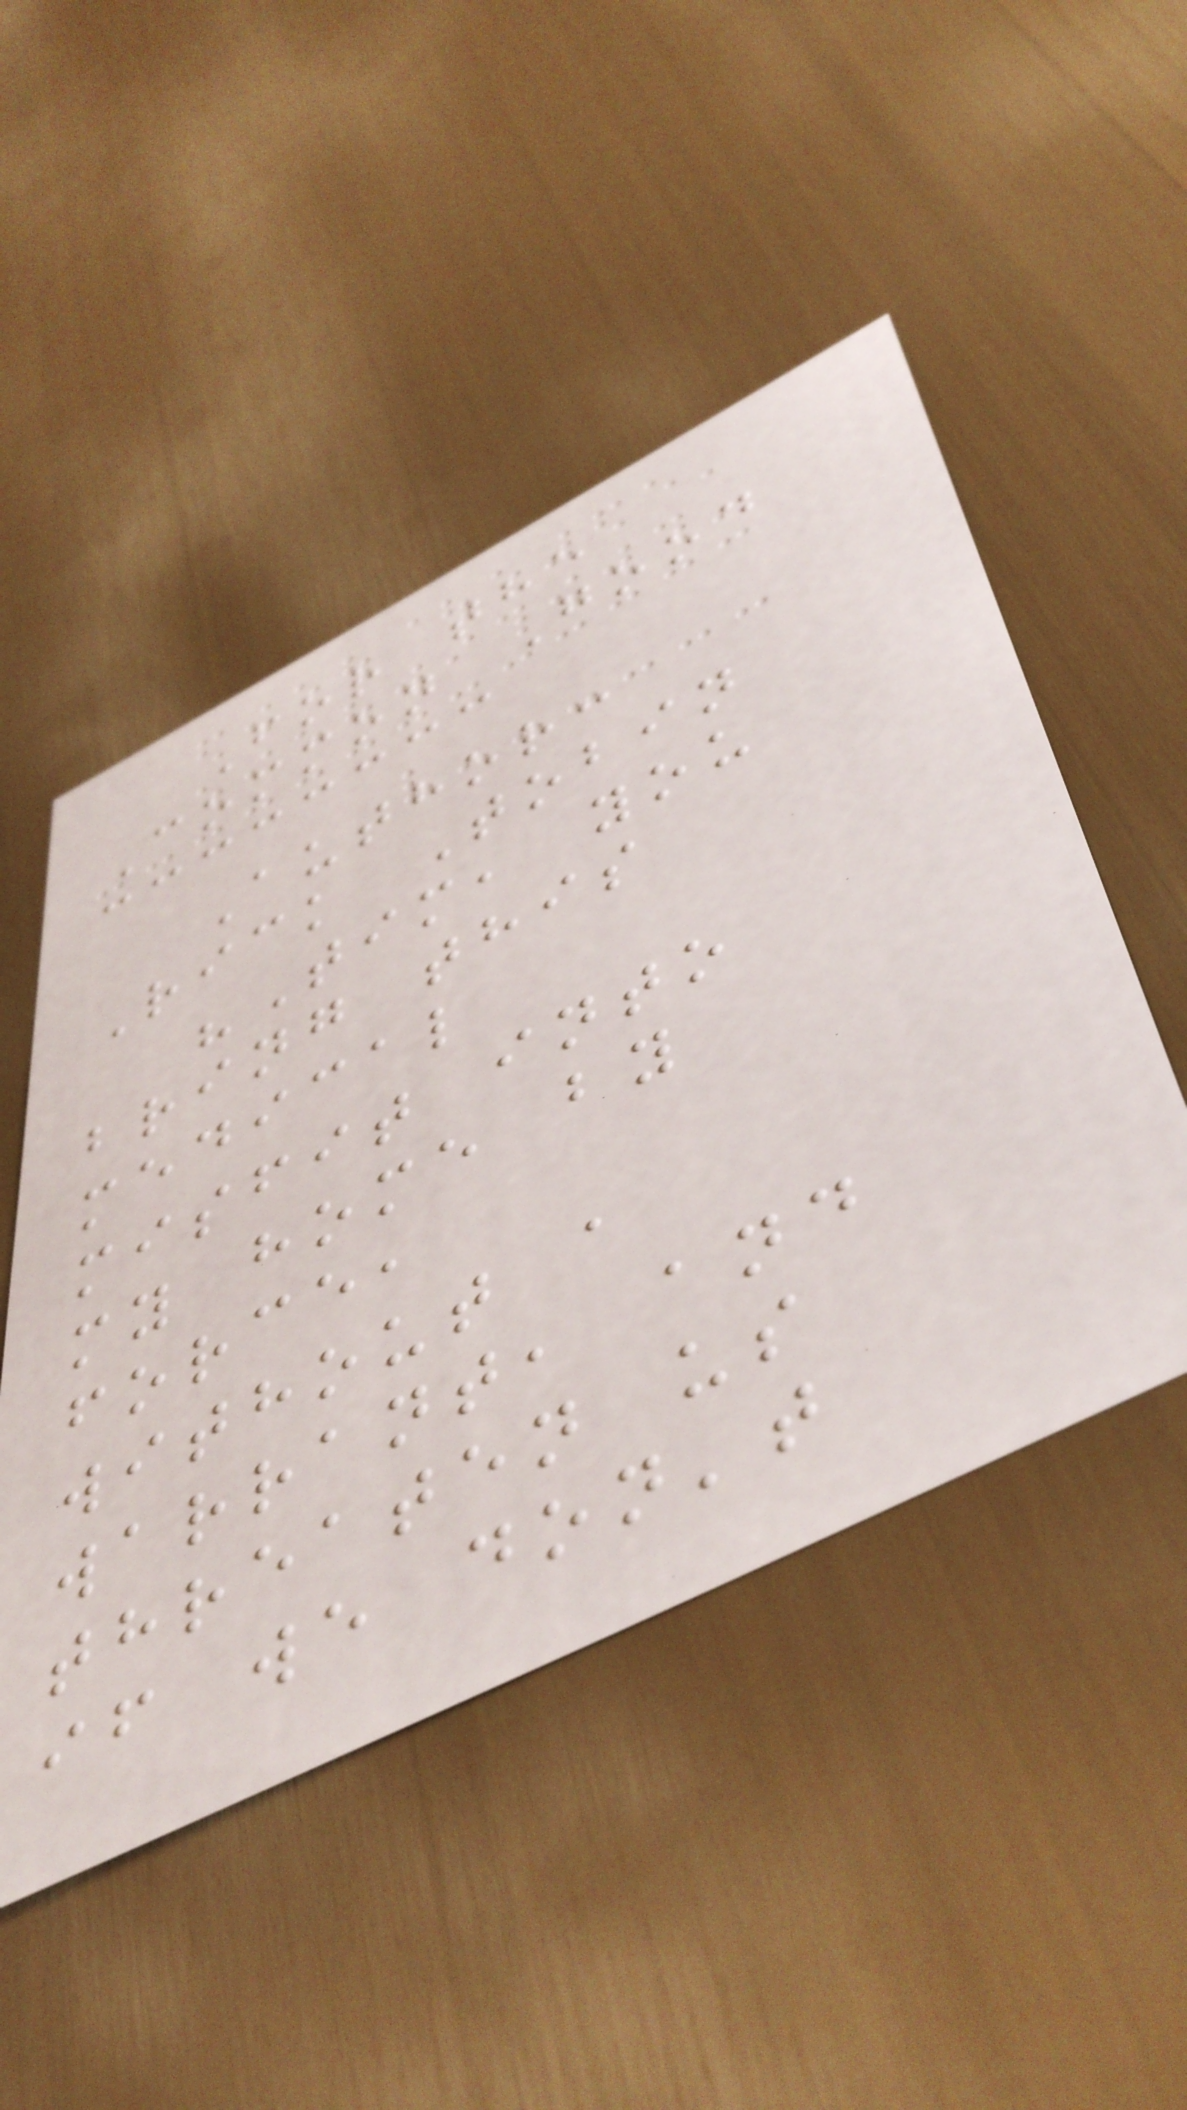For the
Common Good
Author:
Rick Tobin
"Tim, you
bring this
medical
misfit into
my home by
force,
without a
warrant, and
threaten us
if we don't
